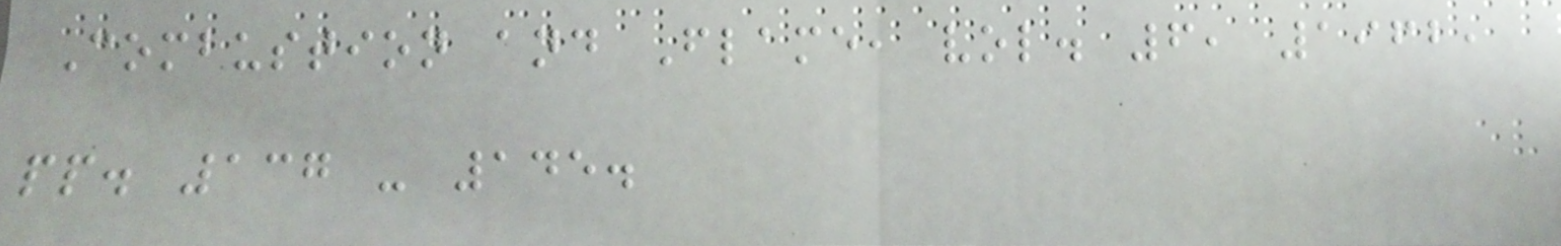Combustion and Flame, vol. 6, 1962,
pp. 137 - 145.
